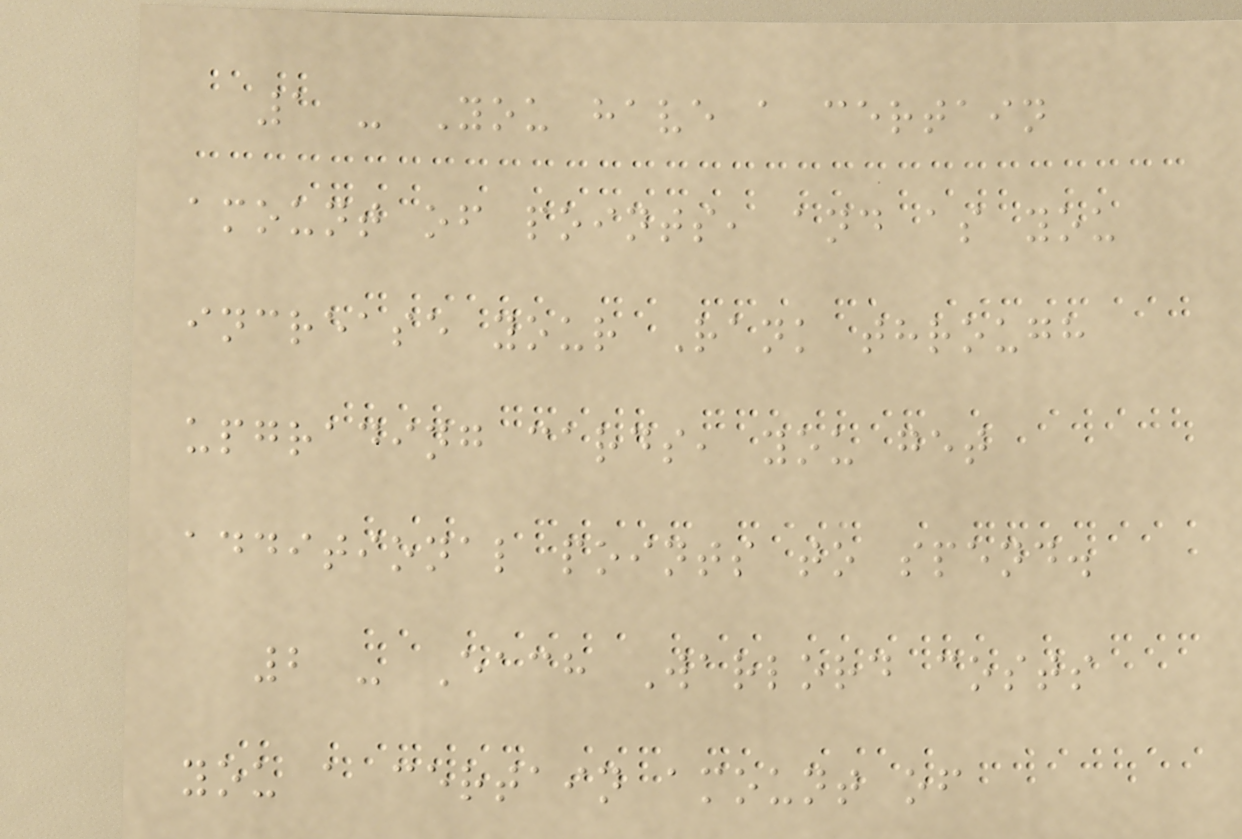1 - You have a certain
amount of points, and as you
increase your Rank through
upgrading cards, you get
additional points to spend.
2 - Each Warlord costs
you a certain amount of
